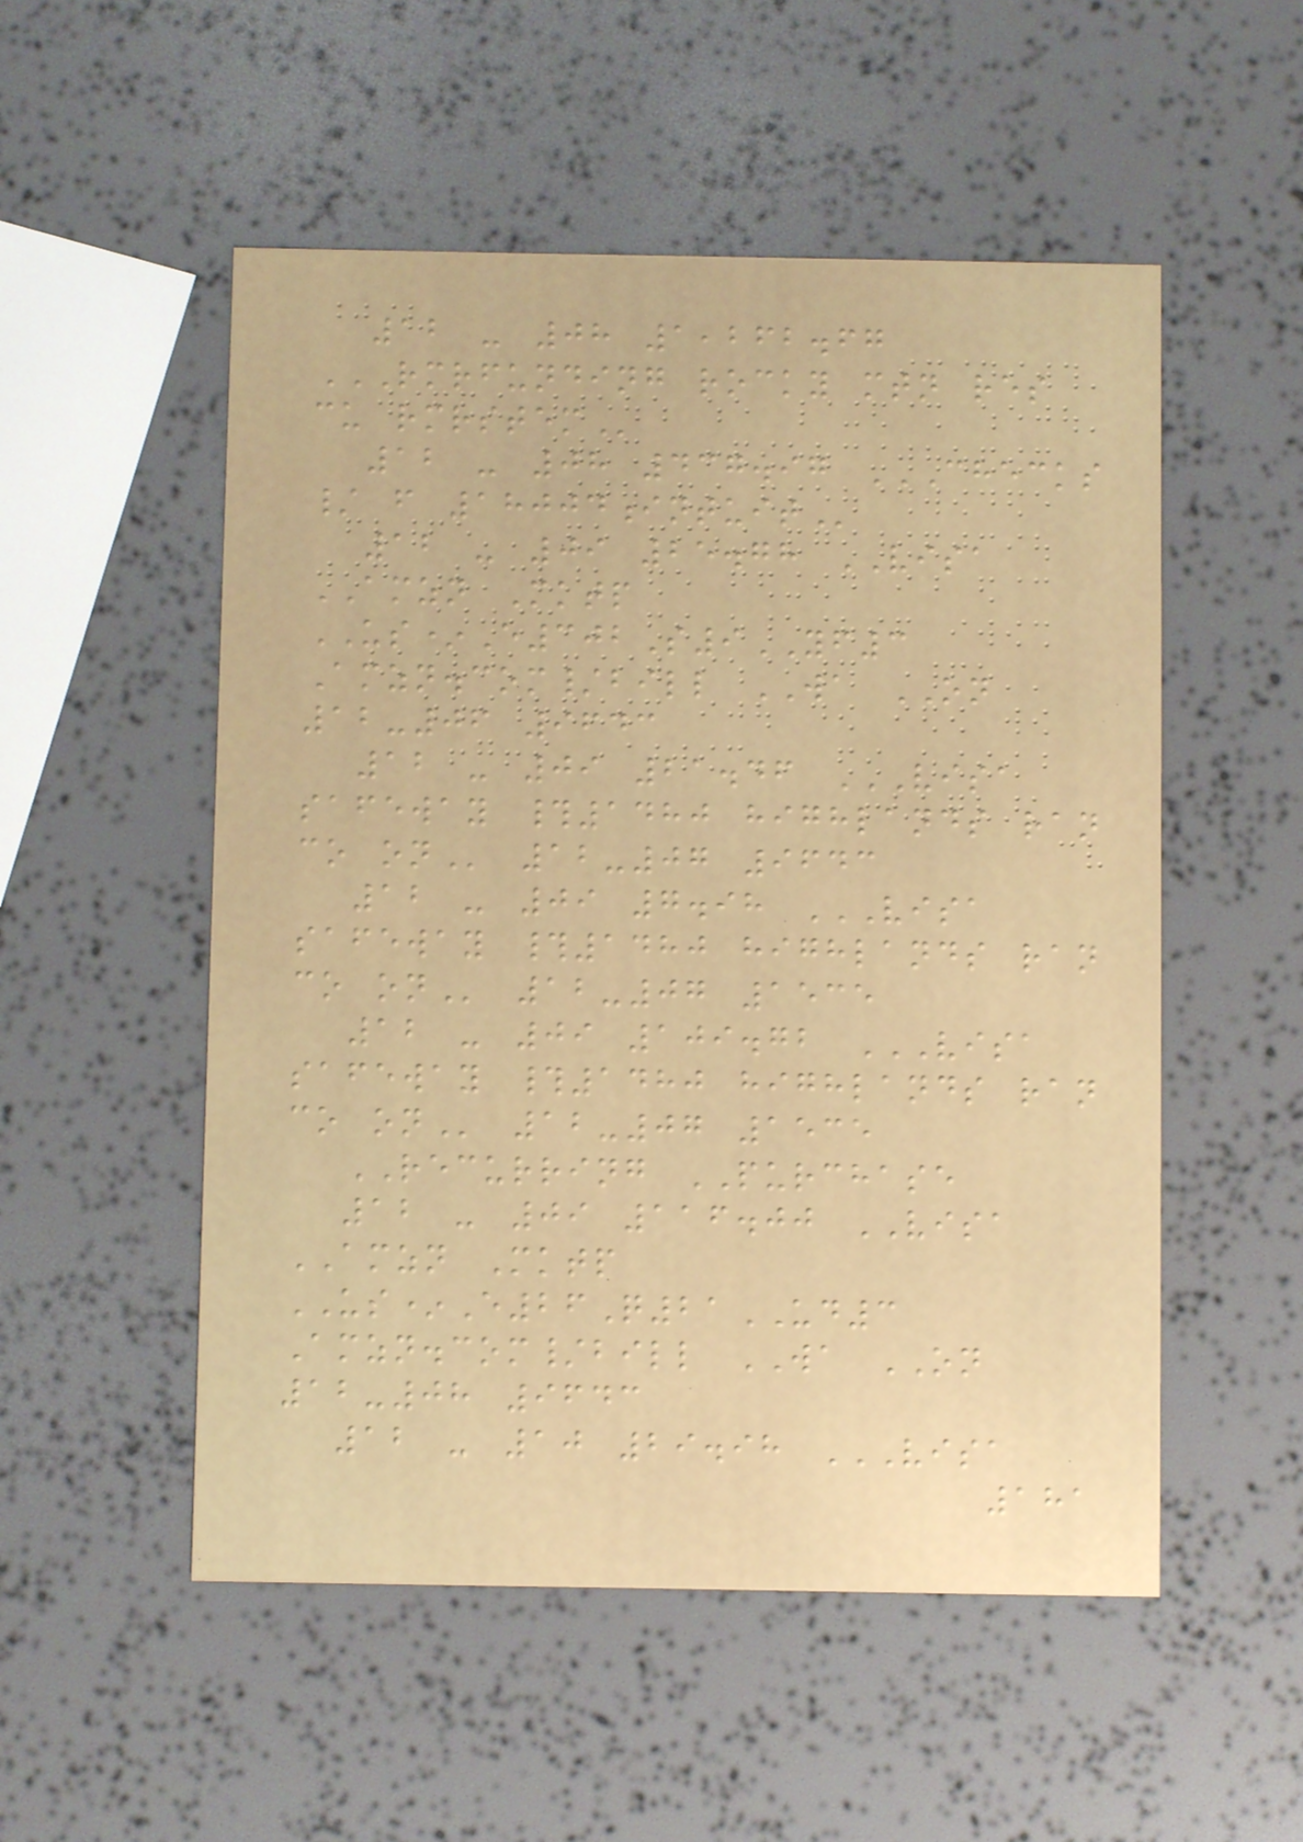12 - 08 1,262.67
RMRFUNDING ROCKY MTN RES
CU RMRSTEM
12 - 08 437.97 CHECKS
/ F 18004INTUIT
12 - 09 25.78 VISA
AMZN Mktp
US*E302S9YF3
Amzn.com/bill WA ON
12-06 9643
12 - 09 21.46 VISA
SAFEWAY #1480 HIGHLANDS RAN
CO ON 12-07 9643
12 - 09 7.98 VISA
SAFEWAY #1480 HIGHLANDS RAN
CO ON 12-07 1535
12 - 09 109.72 VISA
SAFEWAY #1480 HIGHLANDS RAN
CO ON 12-07 1535
RECURRING PURCHASE
12 - 09 116.00 VISA
AMZN Mktp
US*E26Q21UD3
Amzn.com/bill WA ON
12-08 9643
12 - 10 29.98 VISA
181
